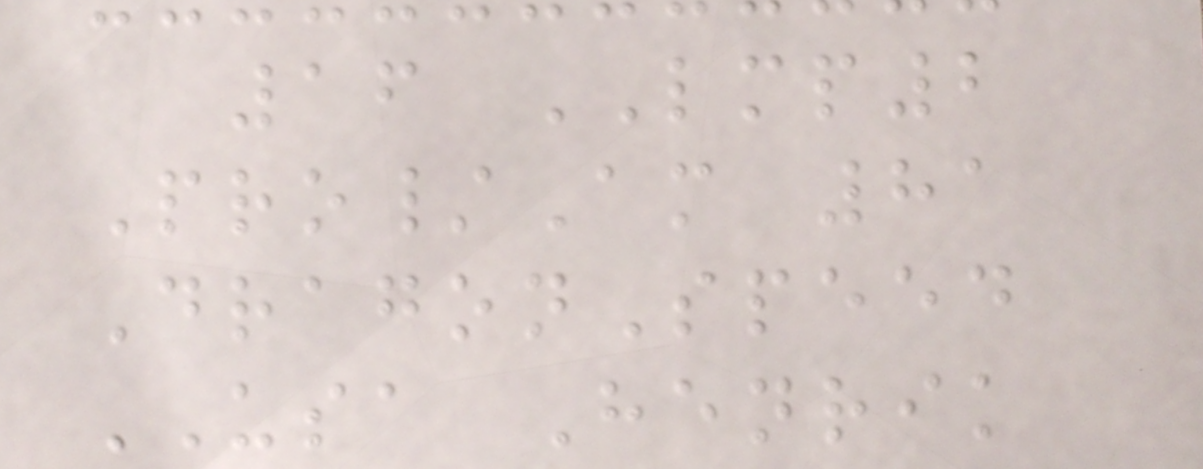16 LMP2
Pro/Am 81
DragonSpeed
USA Henrik
